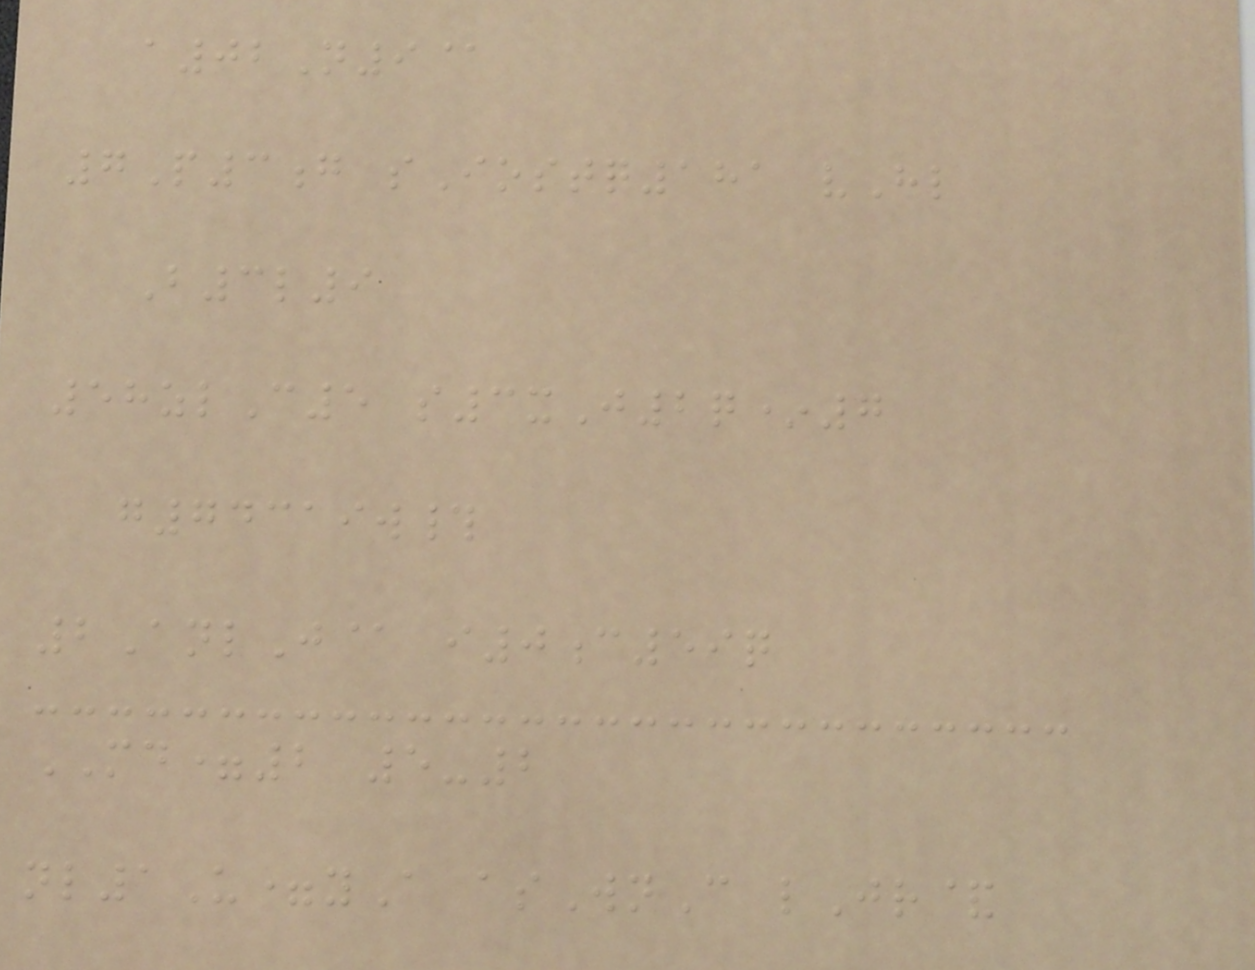a02N9@
7P3g sIostq181 vHl
B3l9
58zlC5 s3xJ2q*7
g74319w#
2AnlJ@ i0c59q
MD=2 5-2
nl1U=yA asWnC lJr&
